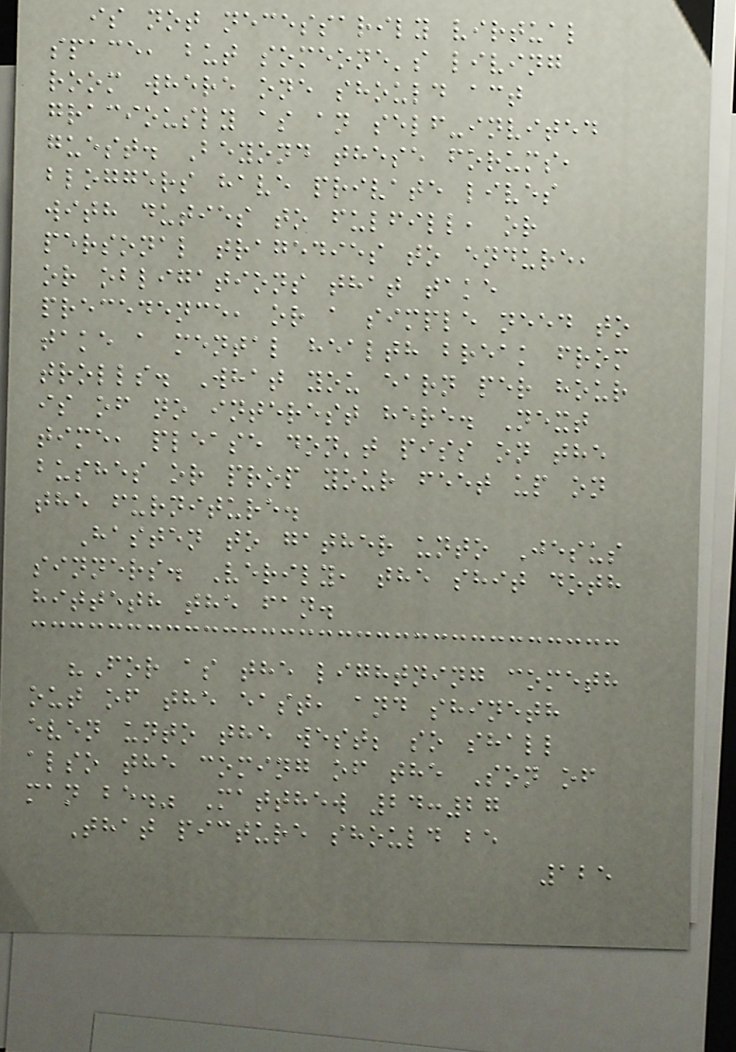is not necessarily virtual
space, but someone's living
room where one should act
graciously as an self-invited
guest. Beyond these forums,
bloggers have private lives
with duties to fulfill, or
personal tragedies to endure,
or obligations that take
precedence, or a simple need to
take a mental health break from
trolls. What you earn per hour
is of no interest here. Next
time, please don't piss on the
bushes or prop your feet up on
the furniture.
Hasten to gather unto Jesus
sinners. Verily, the shit doth
hitteth the fan.
"For as the lightning cometh
out of the east, and shineth
even unto the west; so shall
also the coming of the Son of
man be." Matthew 24:27
That picture should be
125
